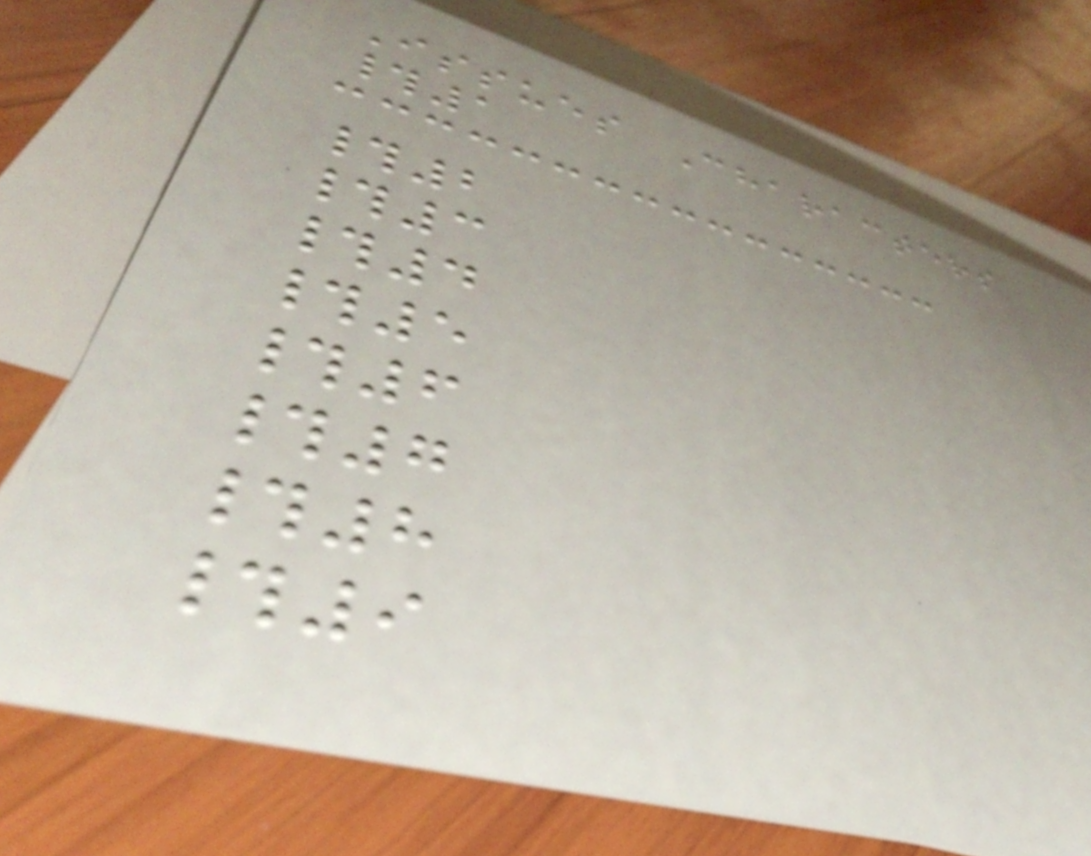Issues Characters
#1
#2
#3
#4
#5
#6
#7
#8
#9
